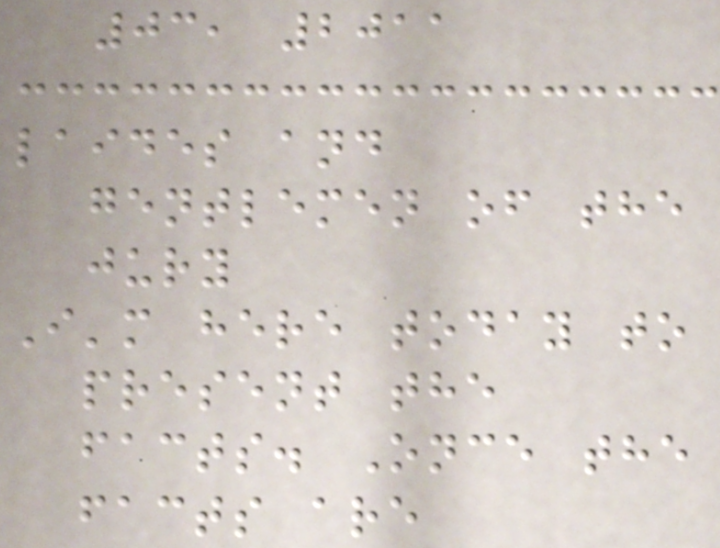03, 2011
laides and
gentlemen of the
jury
I'm here today to
present the
facts. Once the
facts are
